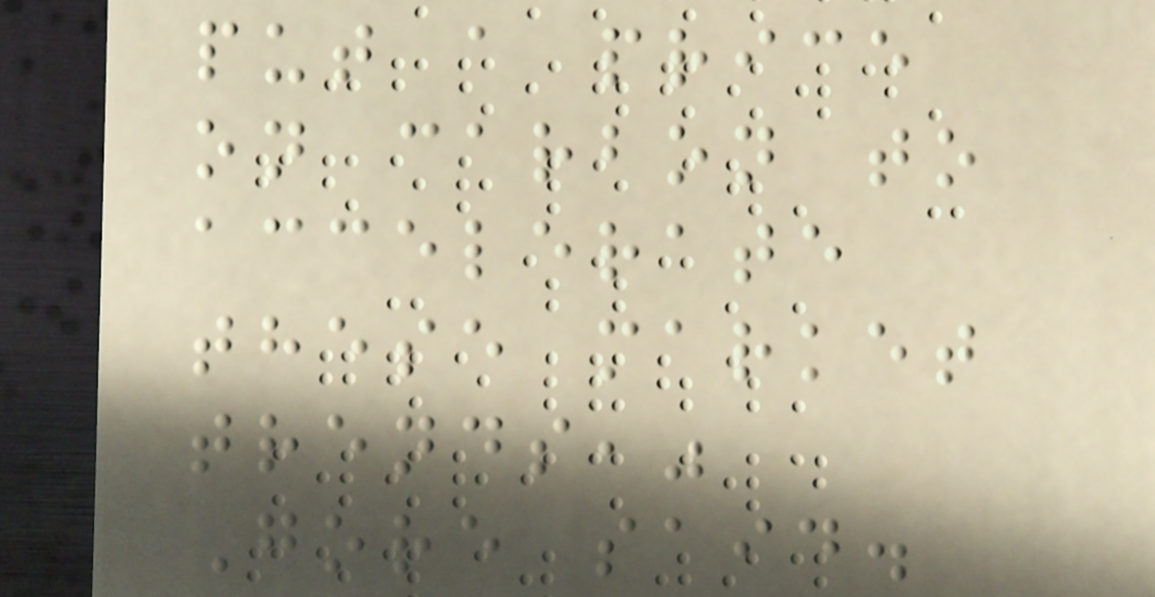put a price
on carbon to
accelerate
these market
trends,"
Gore said.
